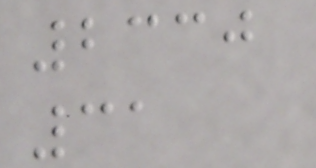2330
31
